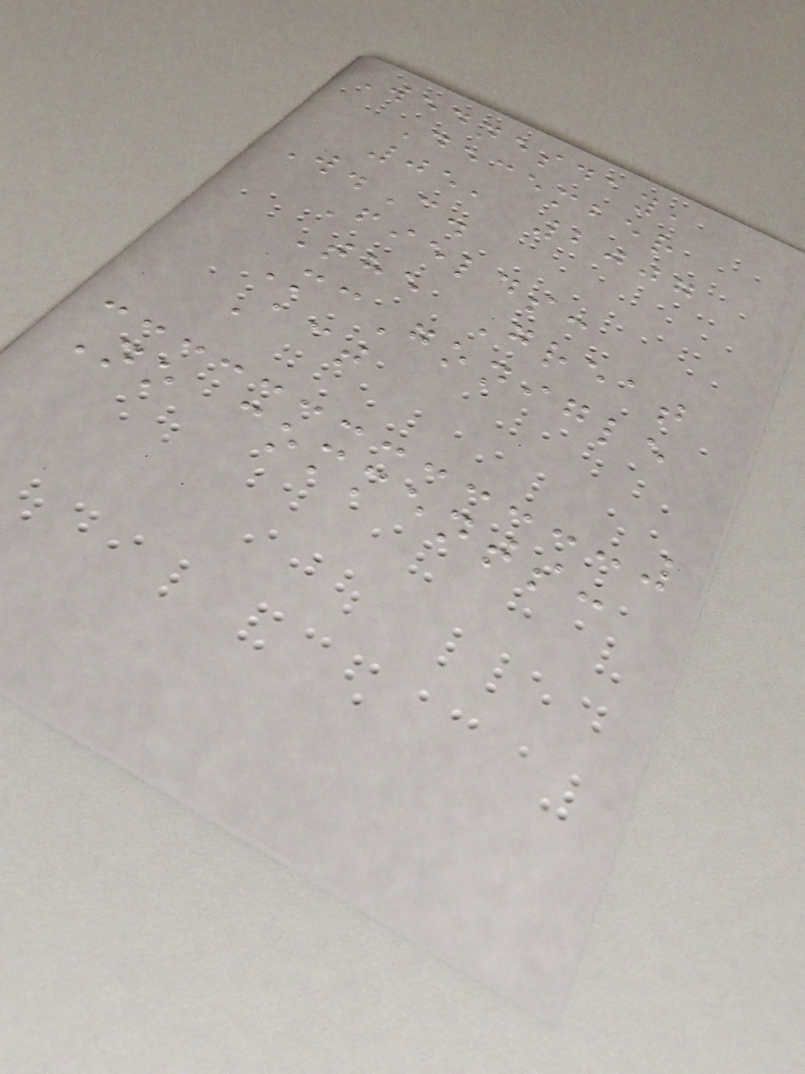Wednesday,
December
05, 2007
W.C.
Fields:
The Great
McGonigle
Act
No comments:
